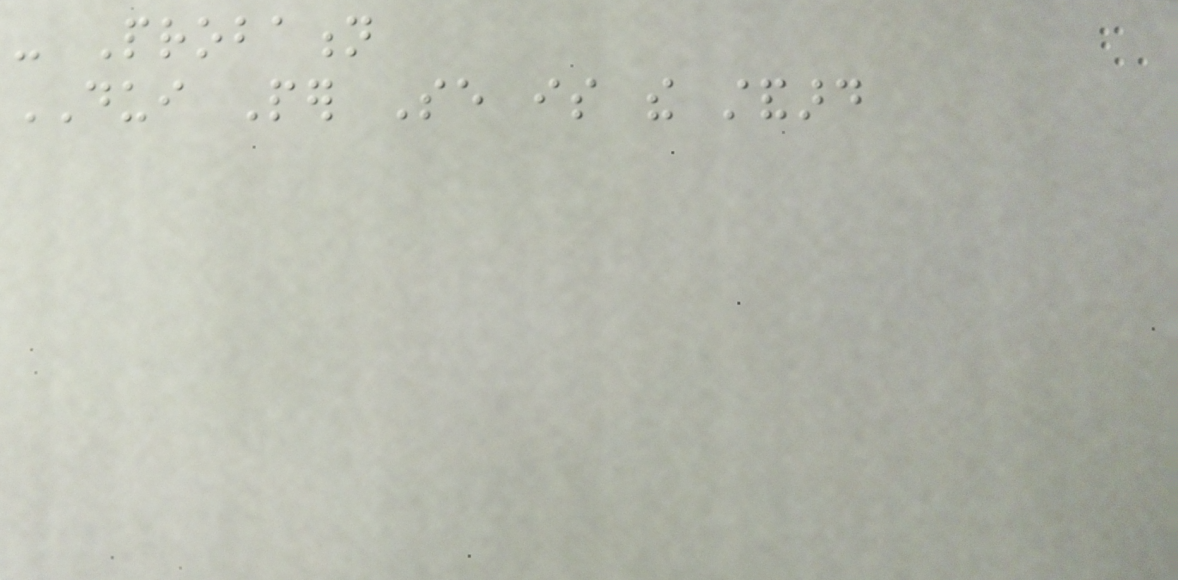- Probation
DUI Per Se is the standard
